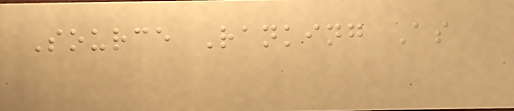Source Ranking As
